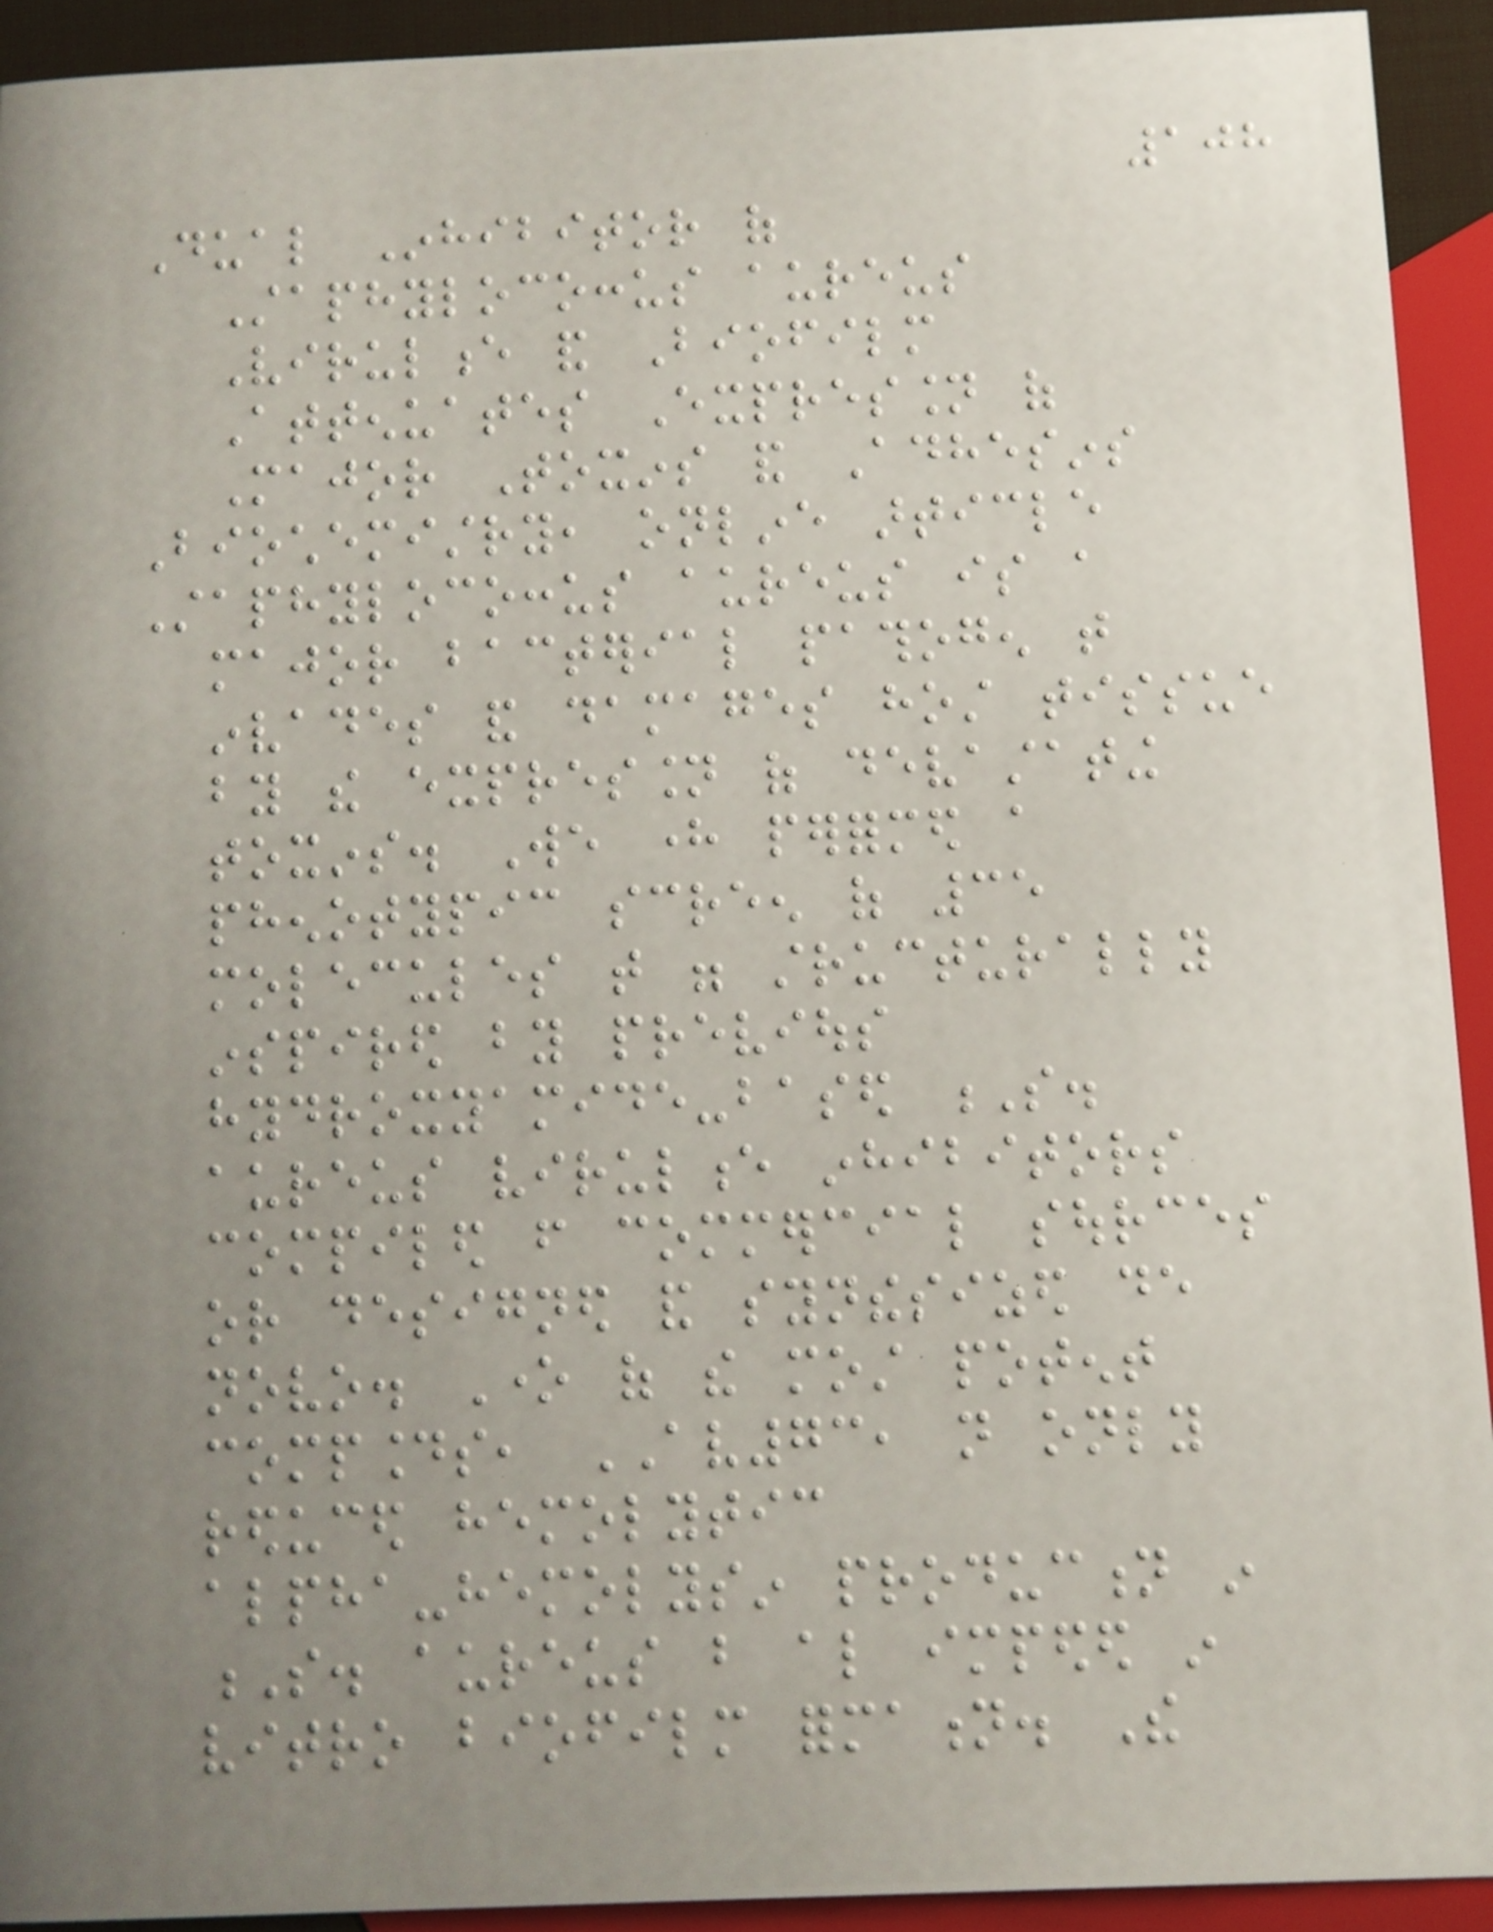108
Dual Inhibitor of
Staphylococcus aureus
Virulence and Biofilm
Attenuates Expression of
Major Toxins and Adhesins
Biochemistry, online article
Staphylococcus aureus is a
major bacterial pathogen that
invades and damages host tissue
by the expression of devastating
toxins. We here performed a
phenotypic screen of 35
molecules that were structurally
inspired by previous
hydroxyamide-based S.
aureus virulence inhibitors
compiled from commercial sources
or designed and synthesized de
novo. One of the most potent
compounds, AV73, not only
reduced hemolytic
alpha-hemolysin production in
S. aureus but also impeded in
vitro biofilm formation. The
